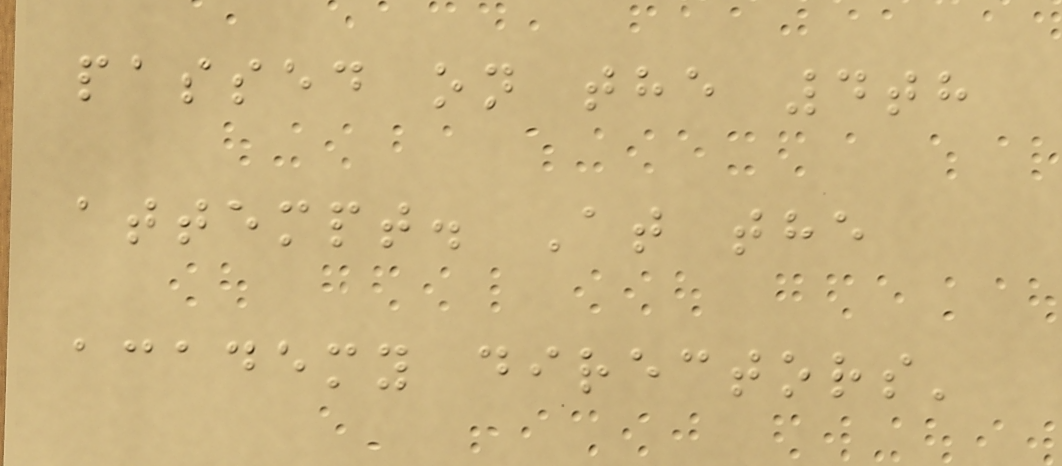passed on the 4th
attempt. At the
academy directors'
